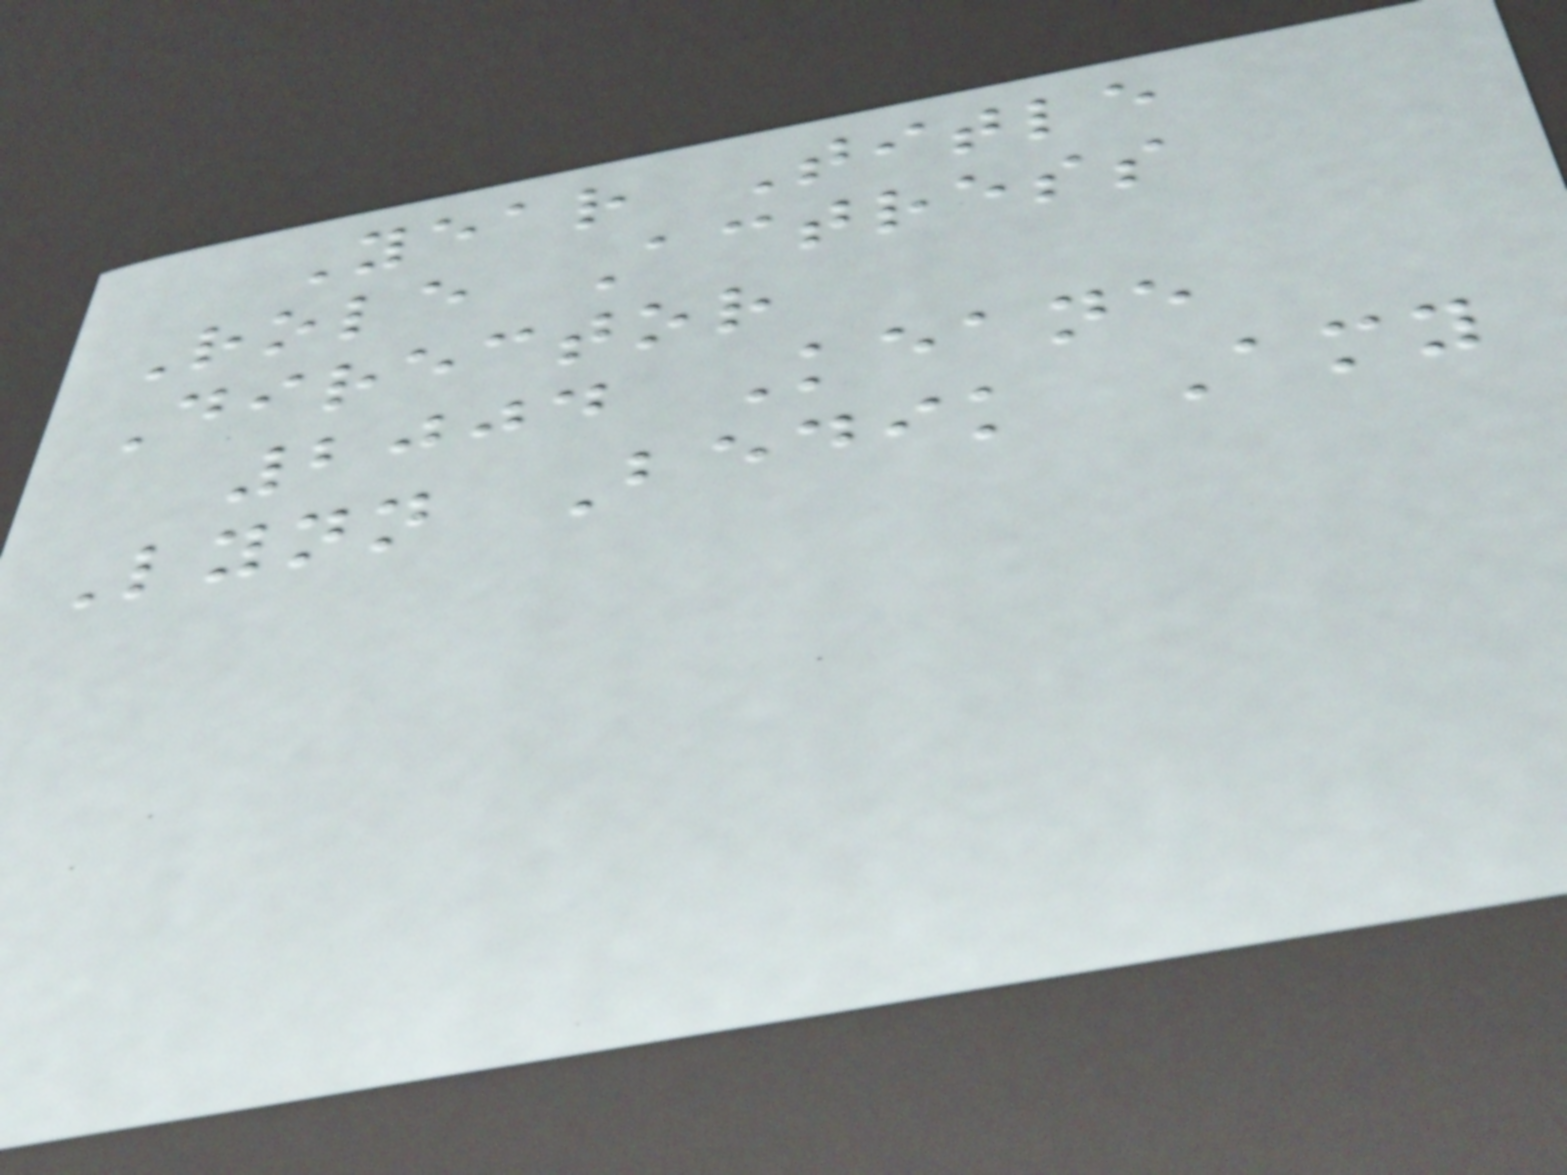Year Title
Role Actress
Director
2004 Keane
Lynn Bedik Amy
